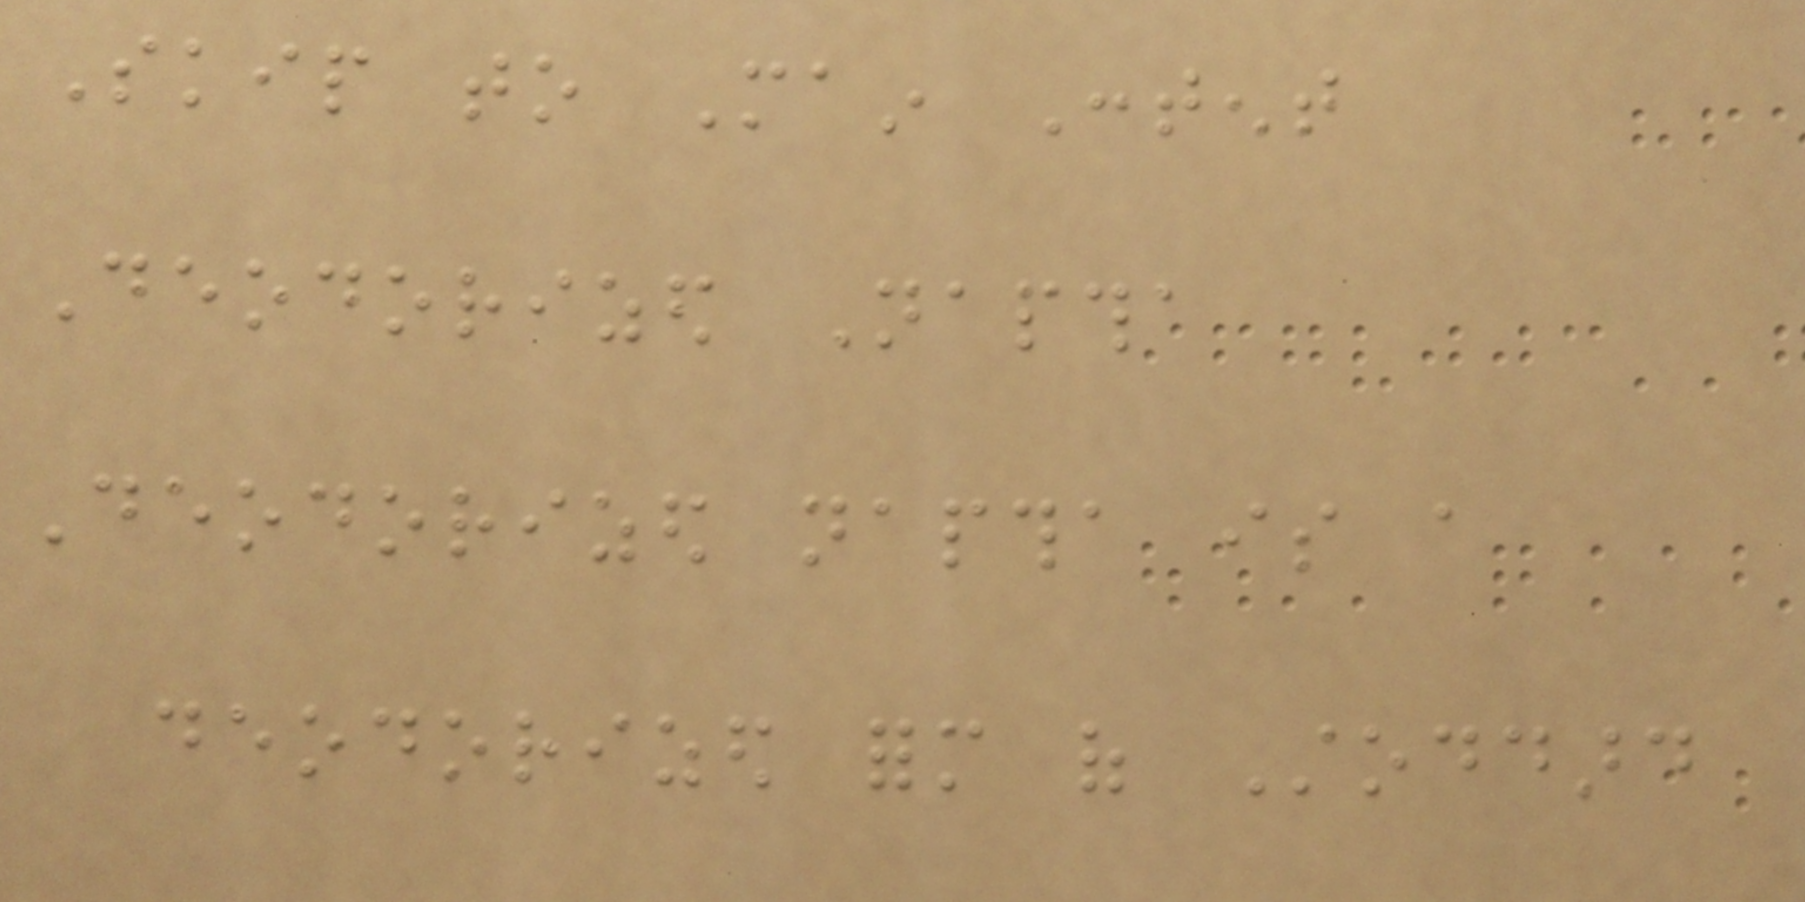Skip to Main Content
Deodorized Naptha
Deodorized naptha is a
deodorized form of Stoddard
